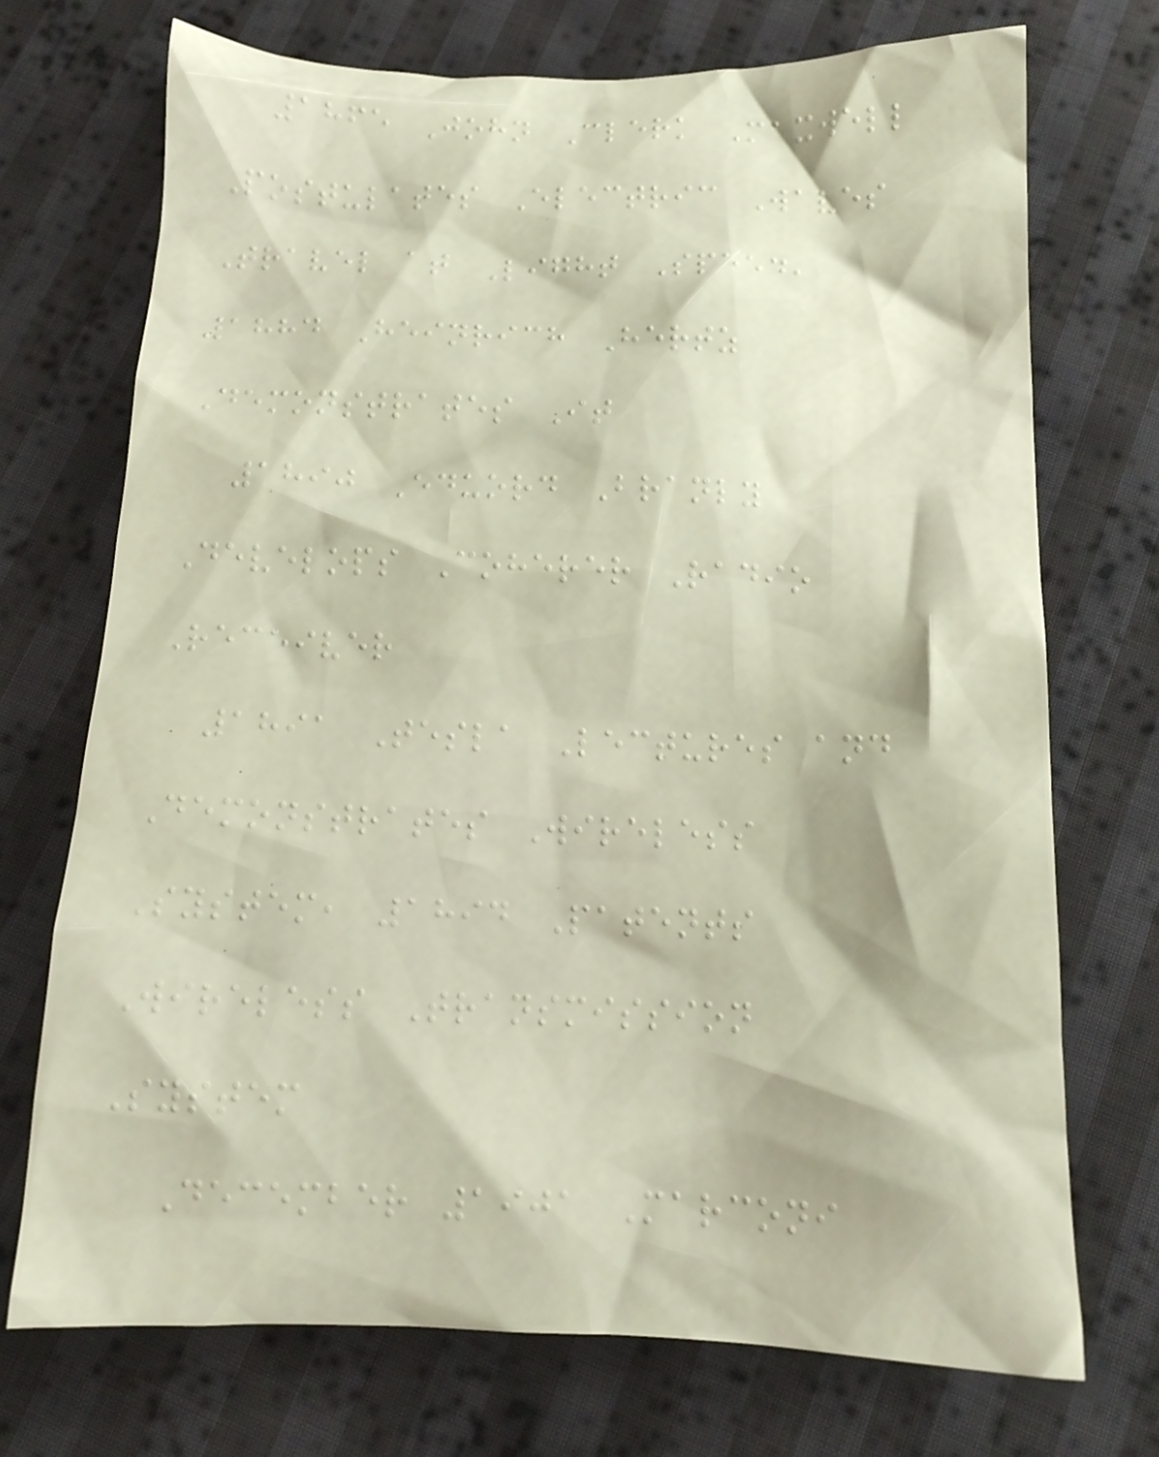1865 John Clerk Maxwell
Postulates Electric Waves
Travel at Light Speed,
1884 Heinrich Hertz
Demonstrates It
1890 Eduord Branly
Develops Coherer Radio
Receiver
1891 Tesla Lectures and
Demonstrates Wireless
System, 1894 Patents
Wireless Transmission
System
December 1901 Marconi
